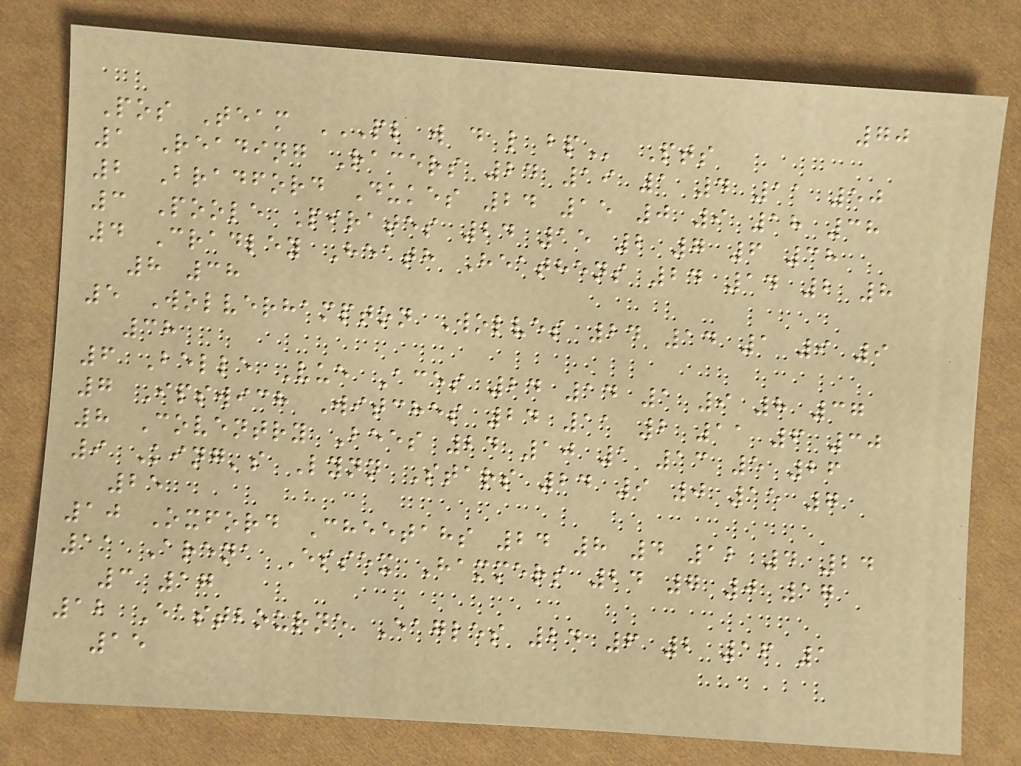70
Pos Team PL W D L BP Pts
1 Reading Racers 24 19 1 4 11 50
2 Bradford Dukes 24 15 0 9 18 38
3 Poole Pirates 24 15 2 7 6 38
4 Cradley Heath Heathens 24 14 2 8
8 38
5 Wolverhampton Wolves 24 14 1 9 9
38
6 Belle Vue Aces 24 14 1 9 8 37
7 Ipswich Witches 24 11 2 11 6 30
8 Coventry Bees 24 10 1 13 5 26
9 King's Lynn Stars 24 9 0 15 7
25
10 Oxford Cheetahs 24 8 4 12 4 24
11 Arena Essex Hammers 24 7 0 17
3 17
12 Eastbourne Eagles 24 6 2 16 1
15
